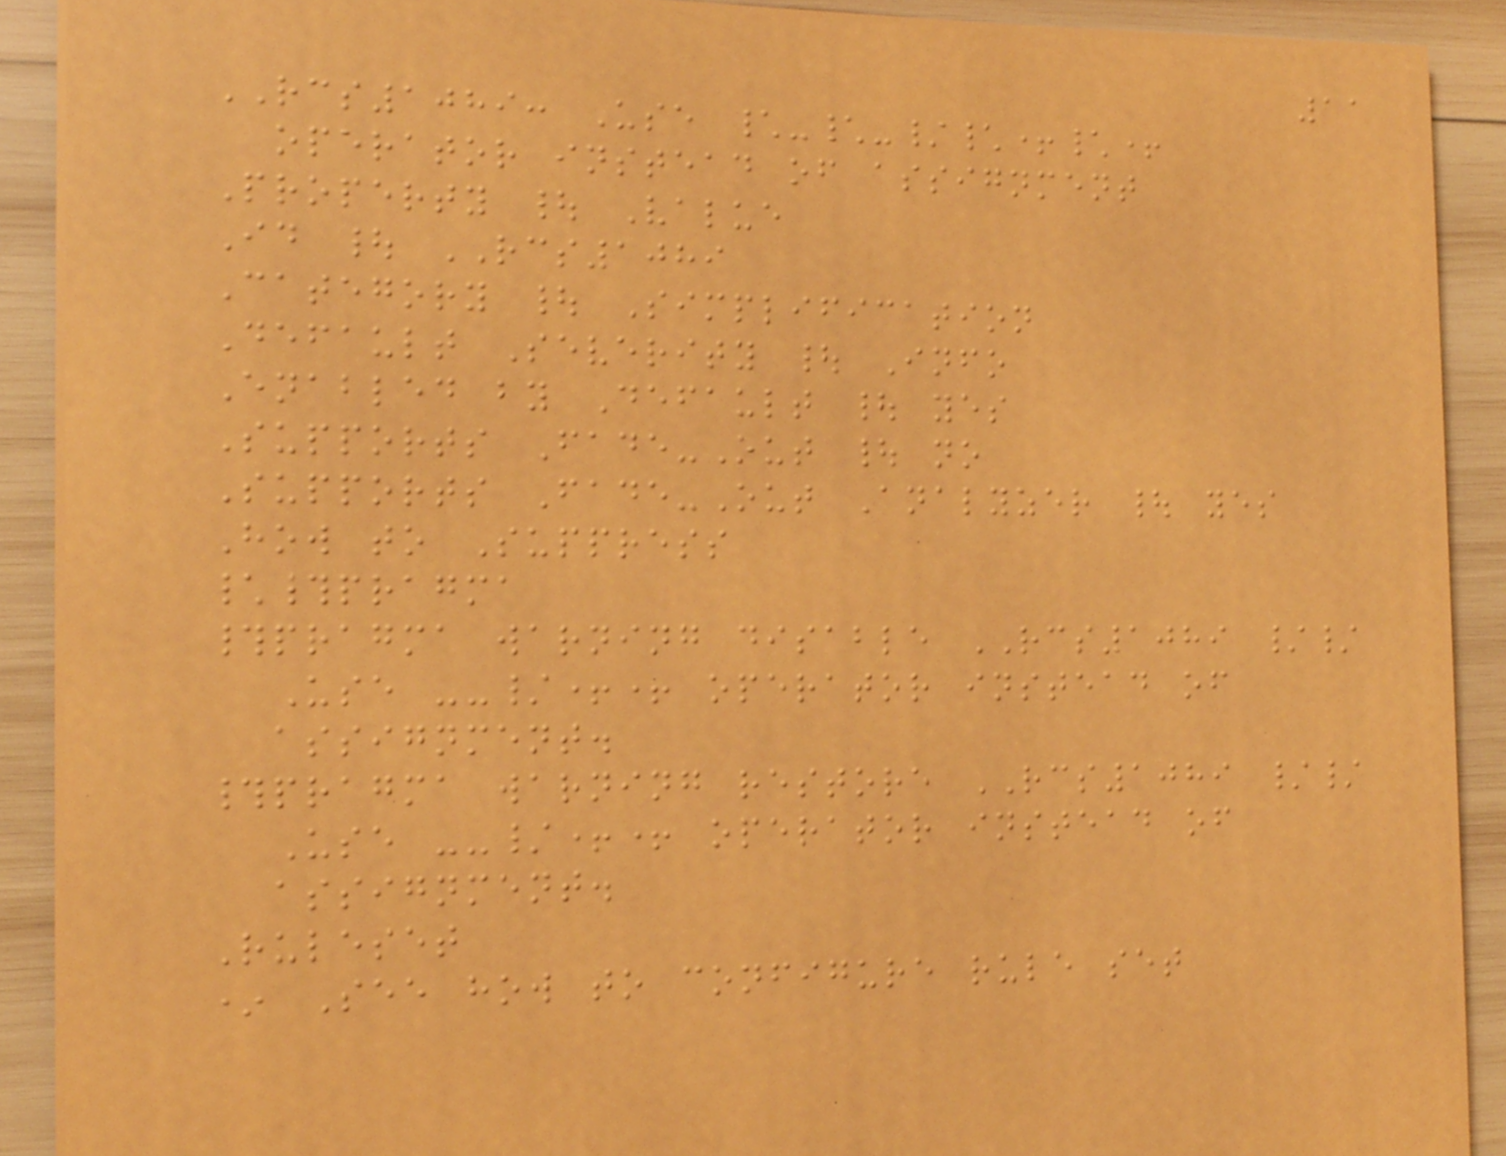11
RCS1089: Use \-\-/\+\+
operator instead of assignment
Property | Value
Id | RCS1089
Category | Simplification
Default Severity | Info
Enabled by Default | yes
Supports Fade-Out | no
Supports Fade-Out Analyzer | yes
How to Suppress
\#pragma
#pragma warning disable RCS1089 //
Use --/++ operator instead of
assignment.
#pragma warning restore RCS1089 //
Use --/++ operator instead of
assignment.
Ruleset
* See how to configure rule set
